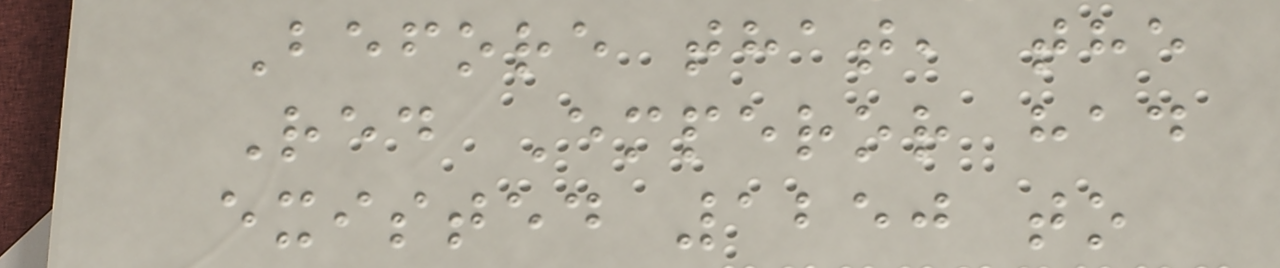Before that, the
Red Emperor had
existed 1250 to
